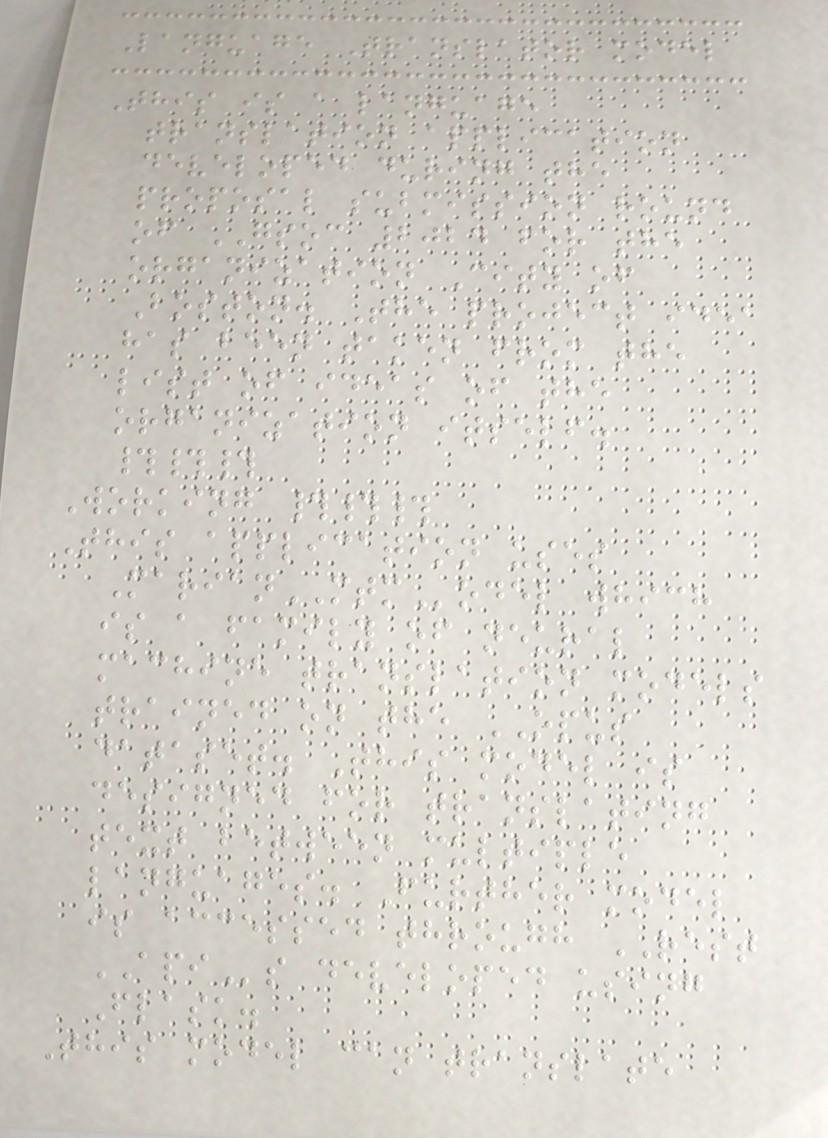Language Translator model
This is a language
translation application
developed during the
proposal submission round
of GSOC 2024 for the
organization City of
Boston. The project idea
has been taken from the
list of ideas of the
organization itself.
###
Working ###
This application uses
MarianMTModel which
is a family of neural
machine translation models
trained on the OPUS
dataset. This model is
designed for translating
text between multiple
languages. Further model
is accessed through REST
APIs developed using
Flask.
This model can translate
